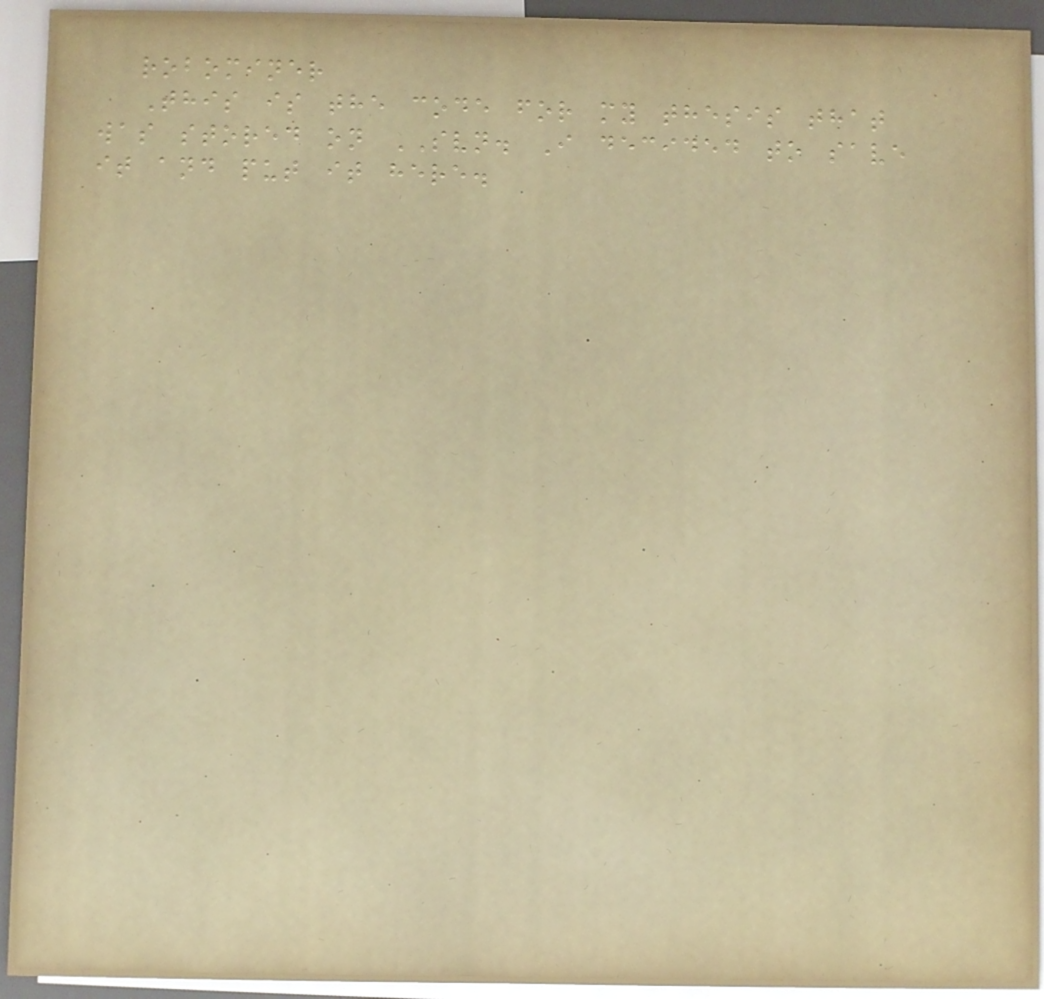robominer
This is the code for my thesis that
was stored on SVN. I decided to save
it and put it here.
